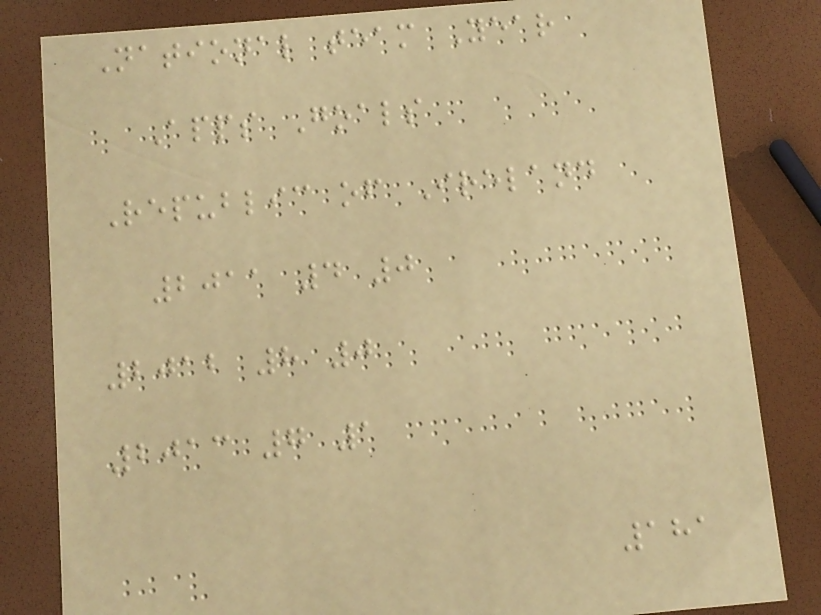National team Year
Apps Goals
Republic of Ireland
2011 4 0
2012 8 0
2013 7 1
181
